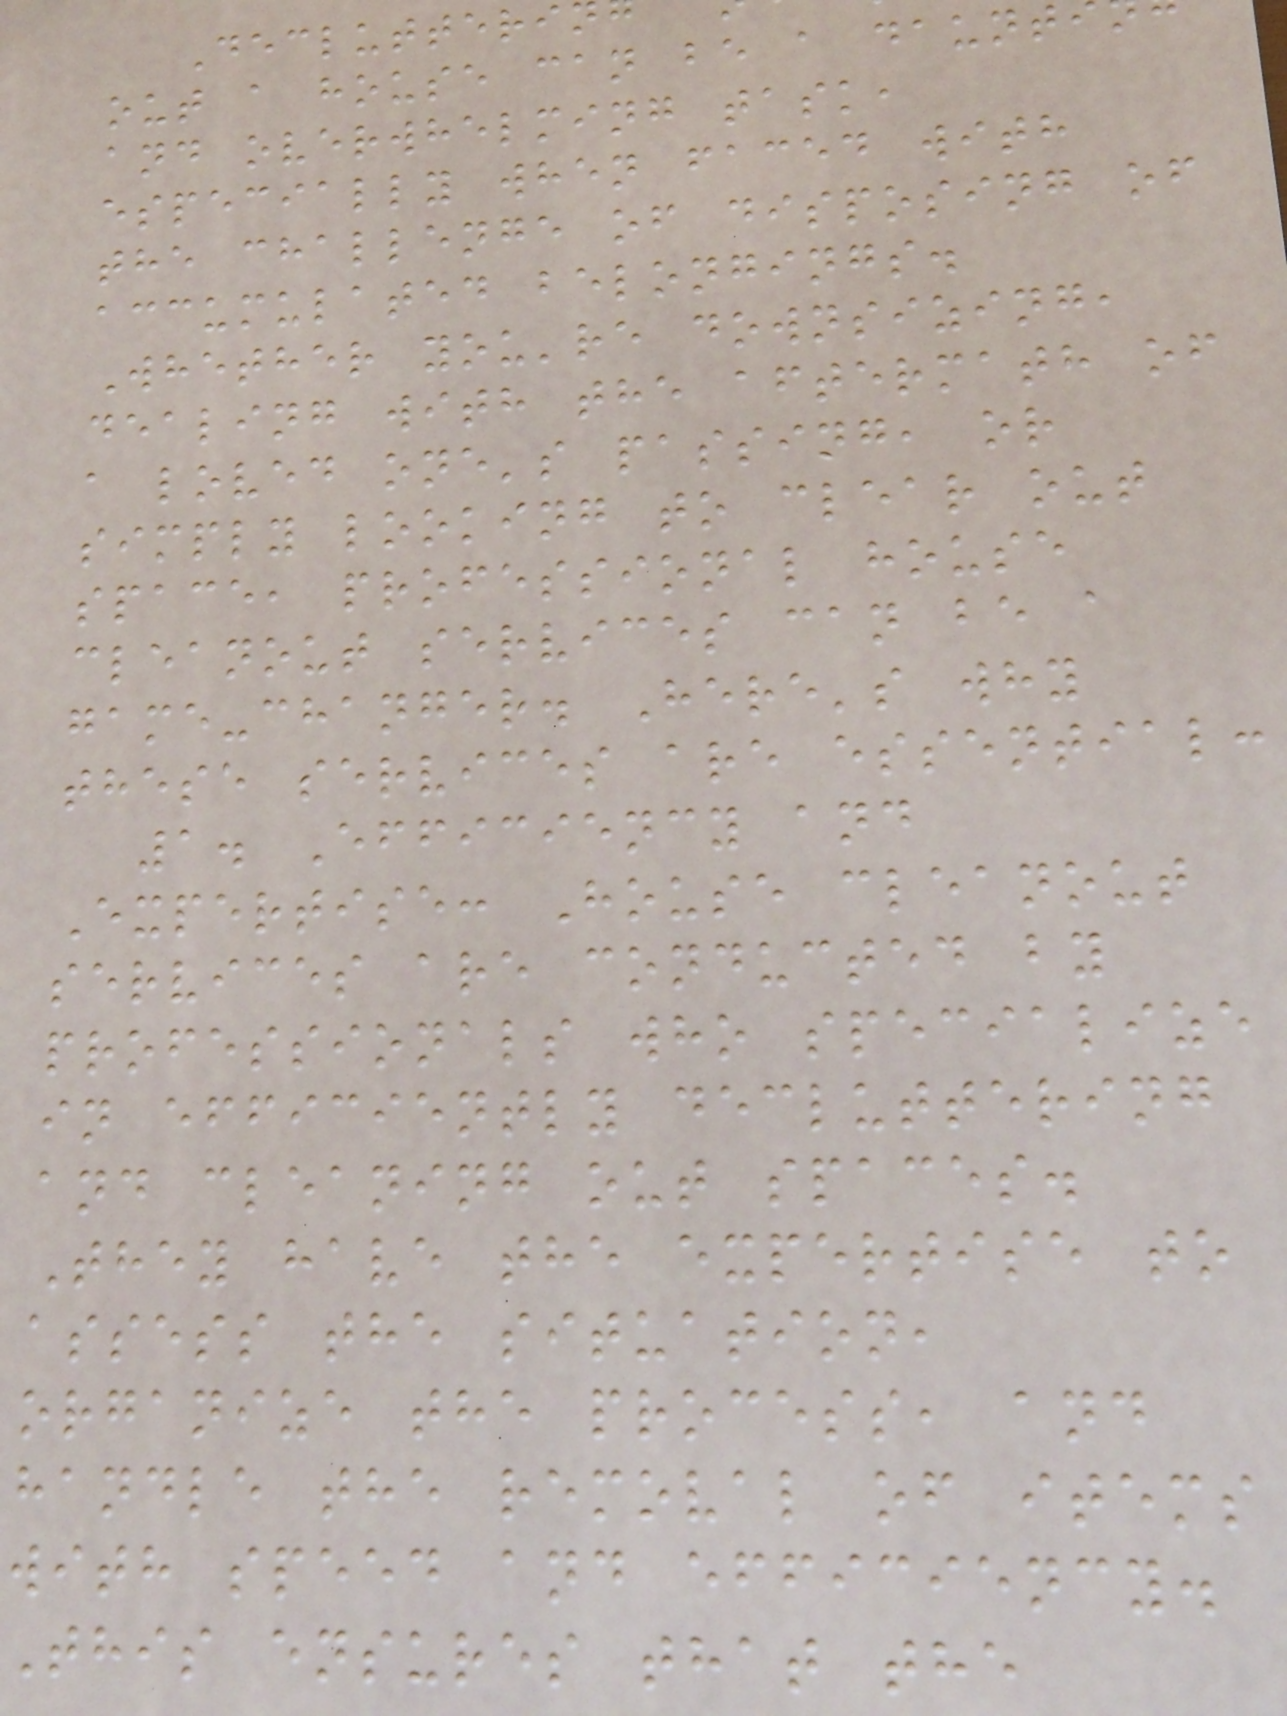Declutteri
out a house can be a daunt
and overwhelming task,
especially when faced with
the challenge of disposing of
accumulated belongings.
Whether you're downsizing,
dealing with the aftermath of
a loved one's passing, or
simply looking to clear out
space, professional house
cleanout services can be a
game-changer. Here's why
these services are essential:
1. Efficiency and
Expertise: House cleanout
services are conducted by
professionals who specialize
in efficiently decluttering
and cleaning out spaces.
They have the expertise to
assess the situation,
organize the process, and
handle the removal of items
with speed and efficiency.
This ensures that the
